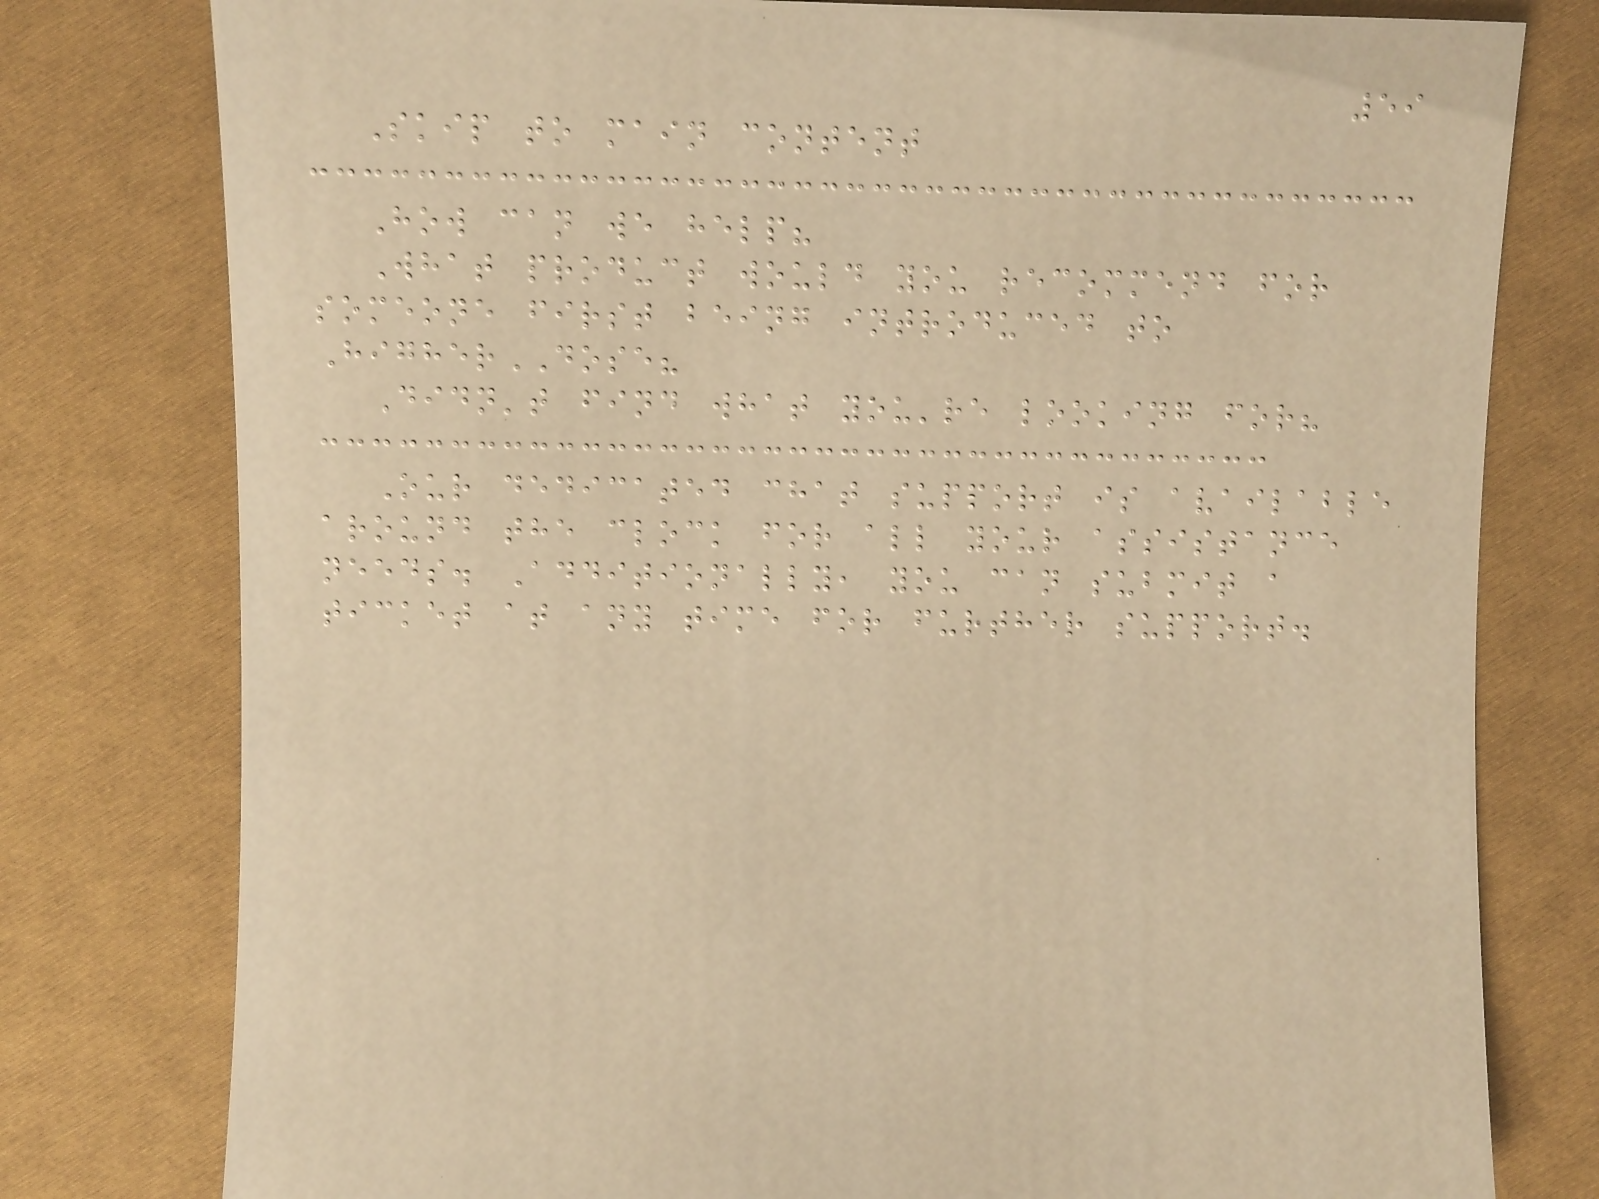59
Skip to main content
How can we help?
What product would you recommend for
someone first being introduced to
HigherDOSE?
Didn't find what you're looking for?
Our dedicated chat support is available
around the clock for all your assistance
needs. Additionally, you can submit a
ticket at any time for further support.
